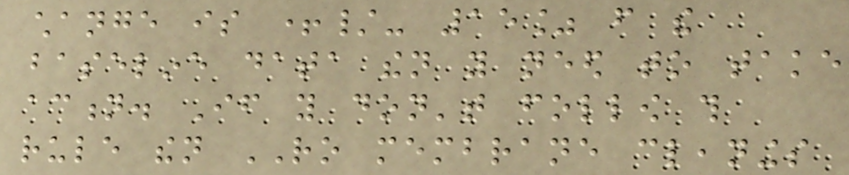change is +/- 15% from the
baseline data then you need to take
action. If you don't follow this
rule then RO membrane cleanings
